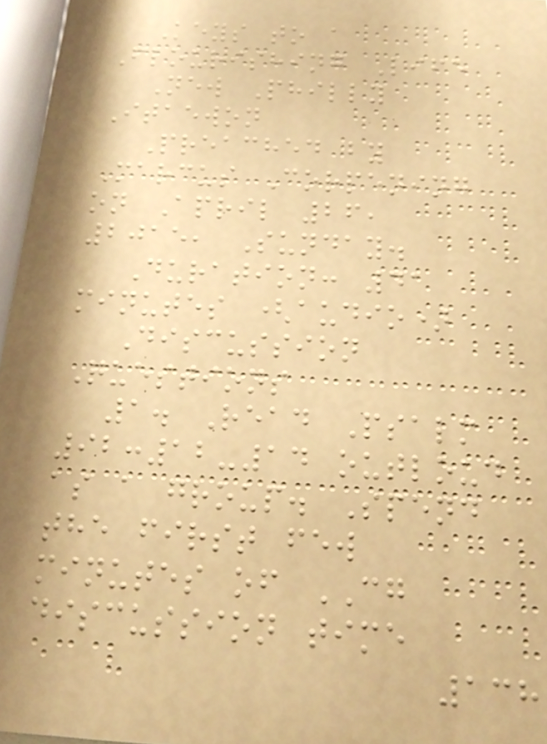Keys to a
Flourishing Life
New Philly
Itaewon
Preached by
Marcus Corpening
on April 26,
2015, Sunday.
Duration: 41
minutes (audio)
Discussion
Questions
1. Read Psalm
92:12-14 outloud
as a group. Spend
the first few
minutes of CG
discussion time
138
